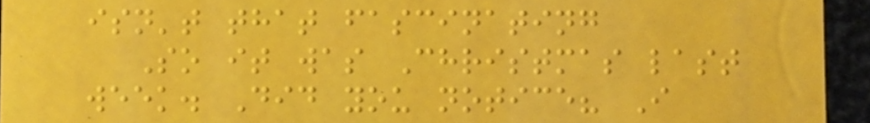isn't that fascinating
So it was Christmas last
week. Did you notice? I
